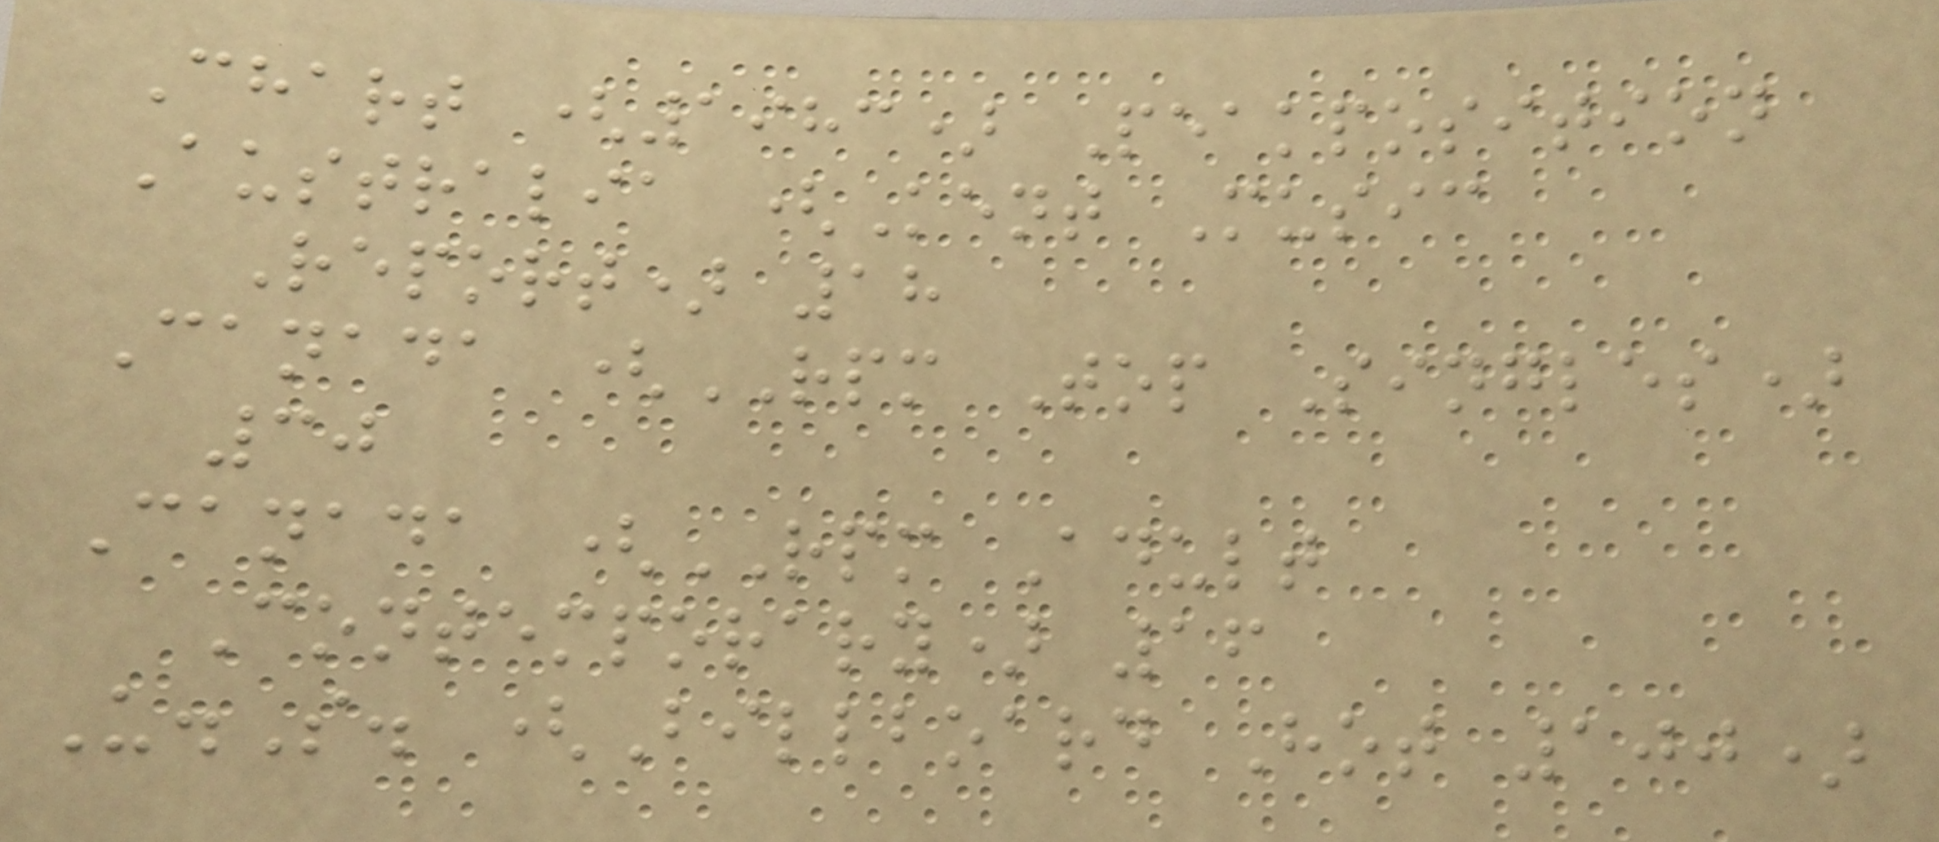Chart (1983) Peakposition
Australia (Kent Music
Report) 18
Canada (RPM Top Singles)
30
Canada (RPM Adult
Contemporary) 16
U.S. (Billboard Hot 100)
